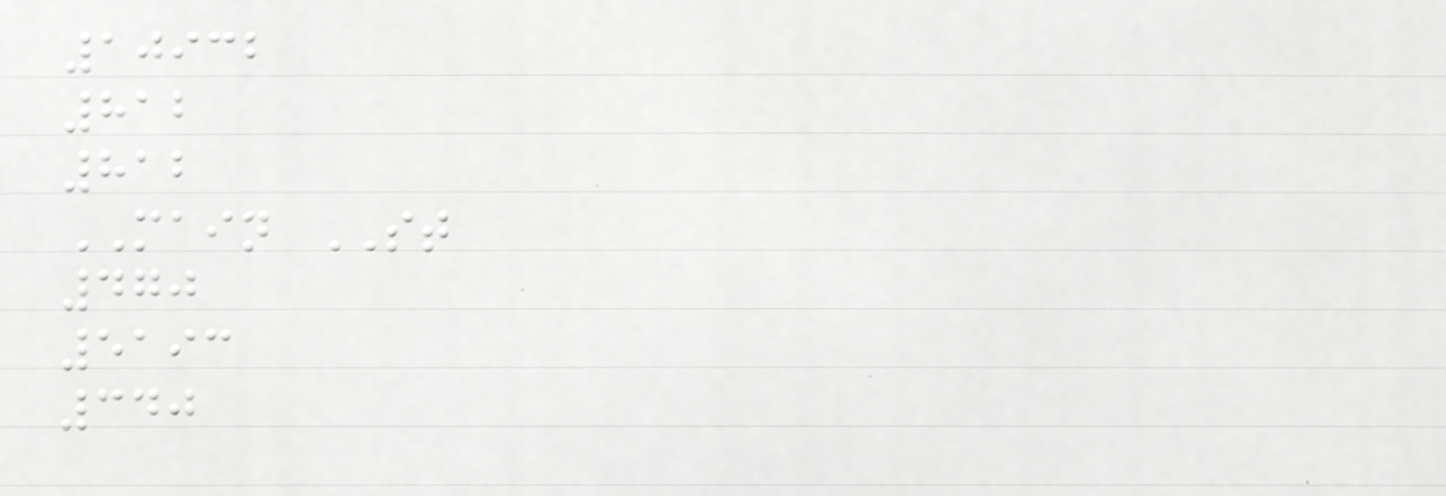10932
812
812
MAIN ST
470
5193
340
